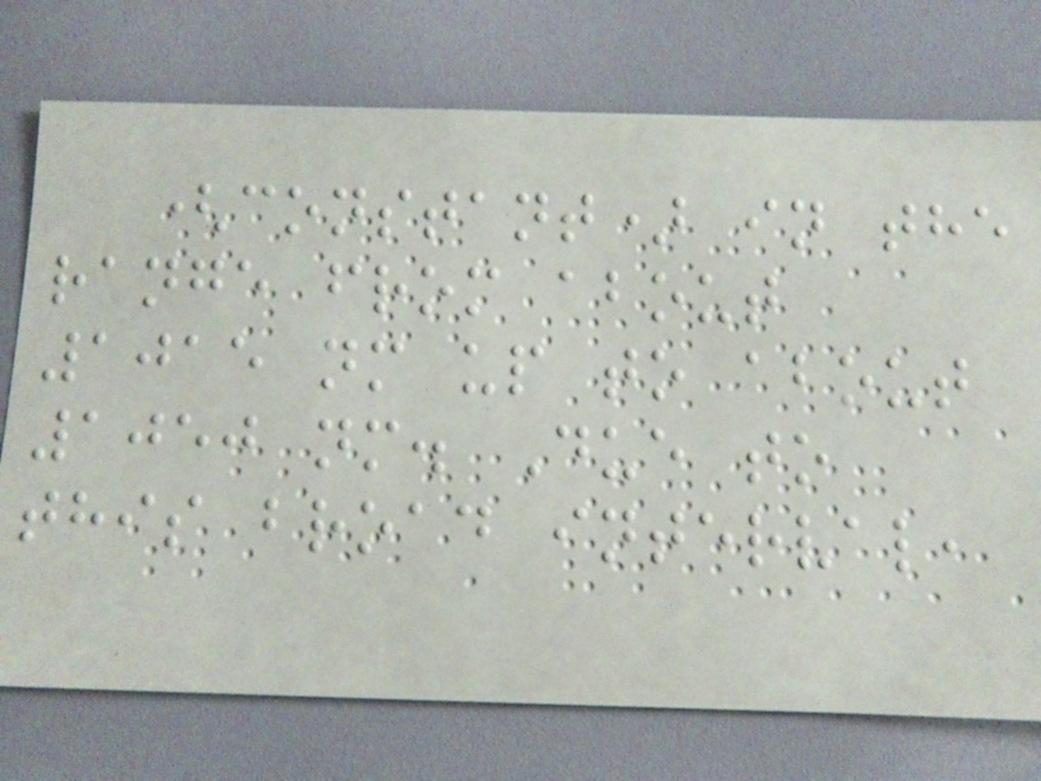(constant) in the
range from about
1015 nm up to about
1050 nm. Due to
this broad interval,
